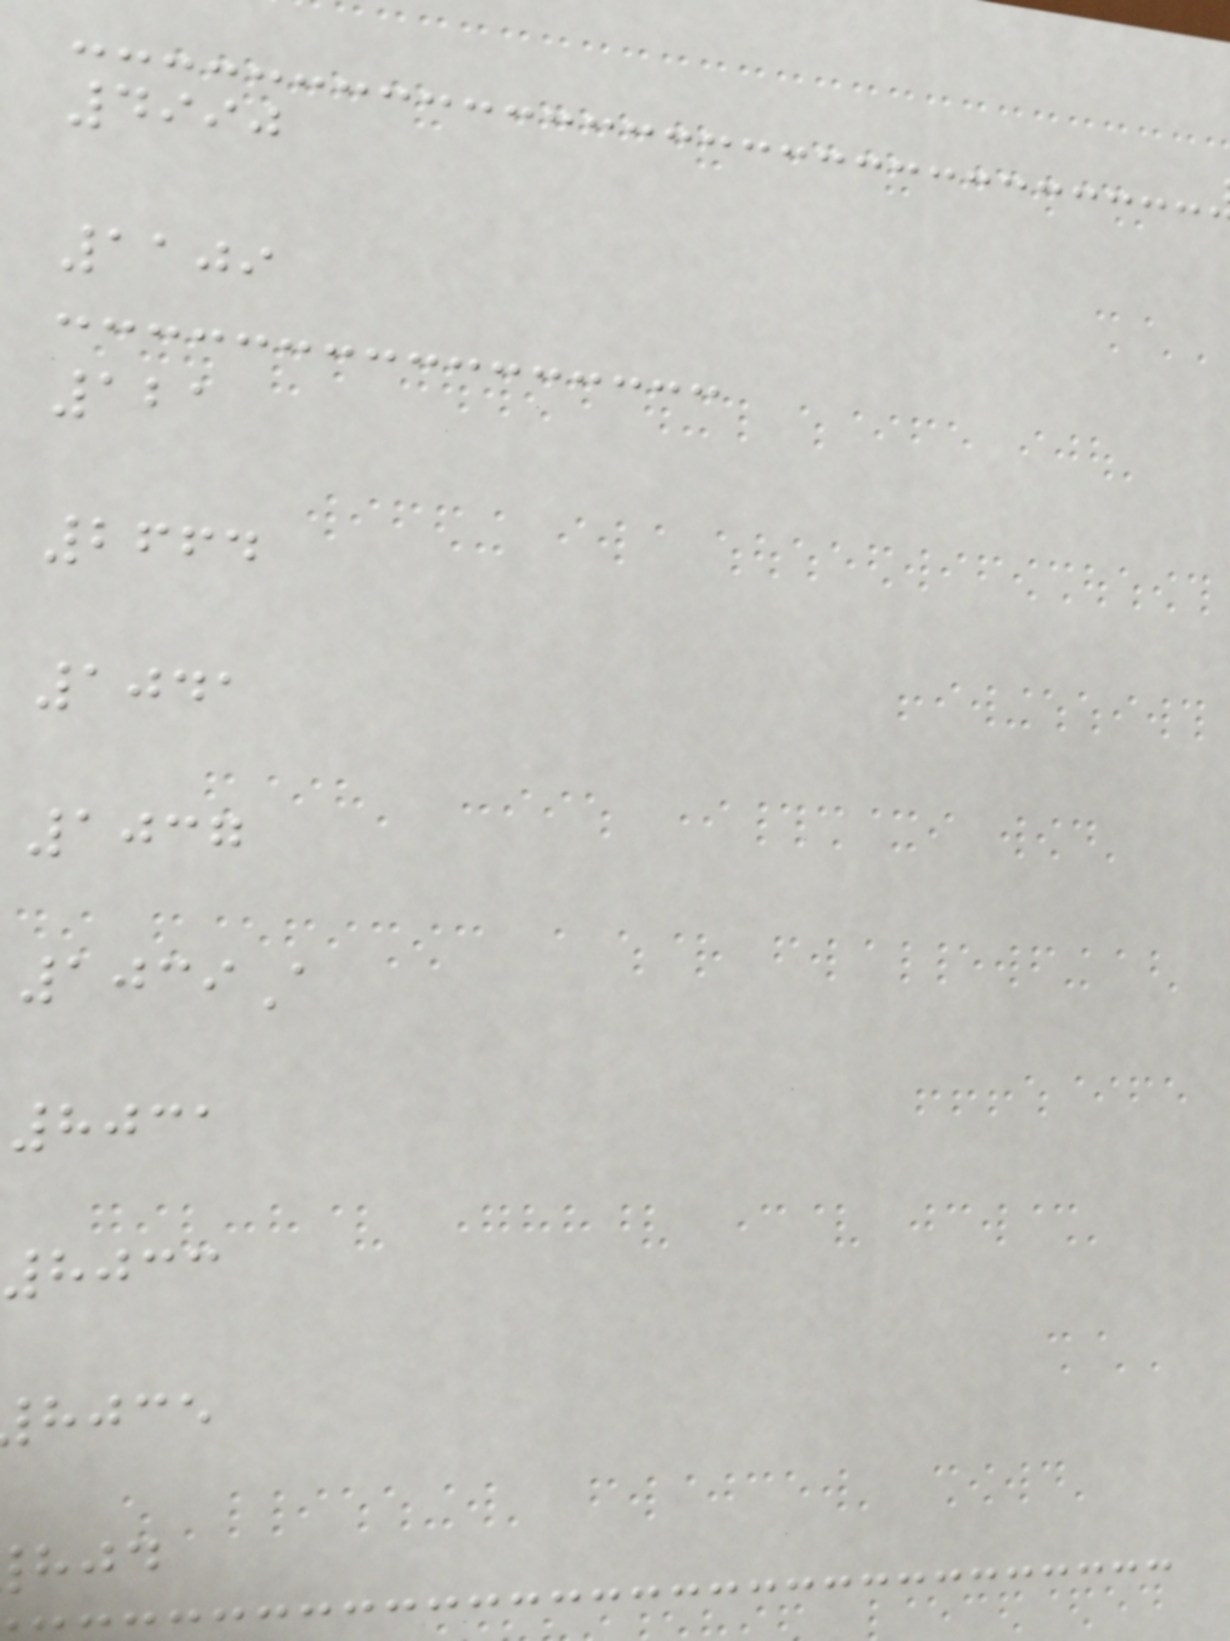4990
1109
121
2664
1041
1037
1039A
8031
8033
hjce
